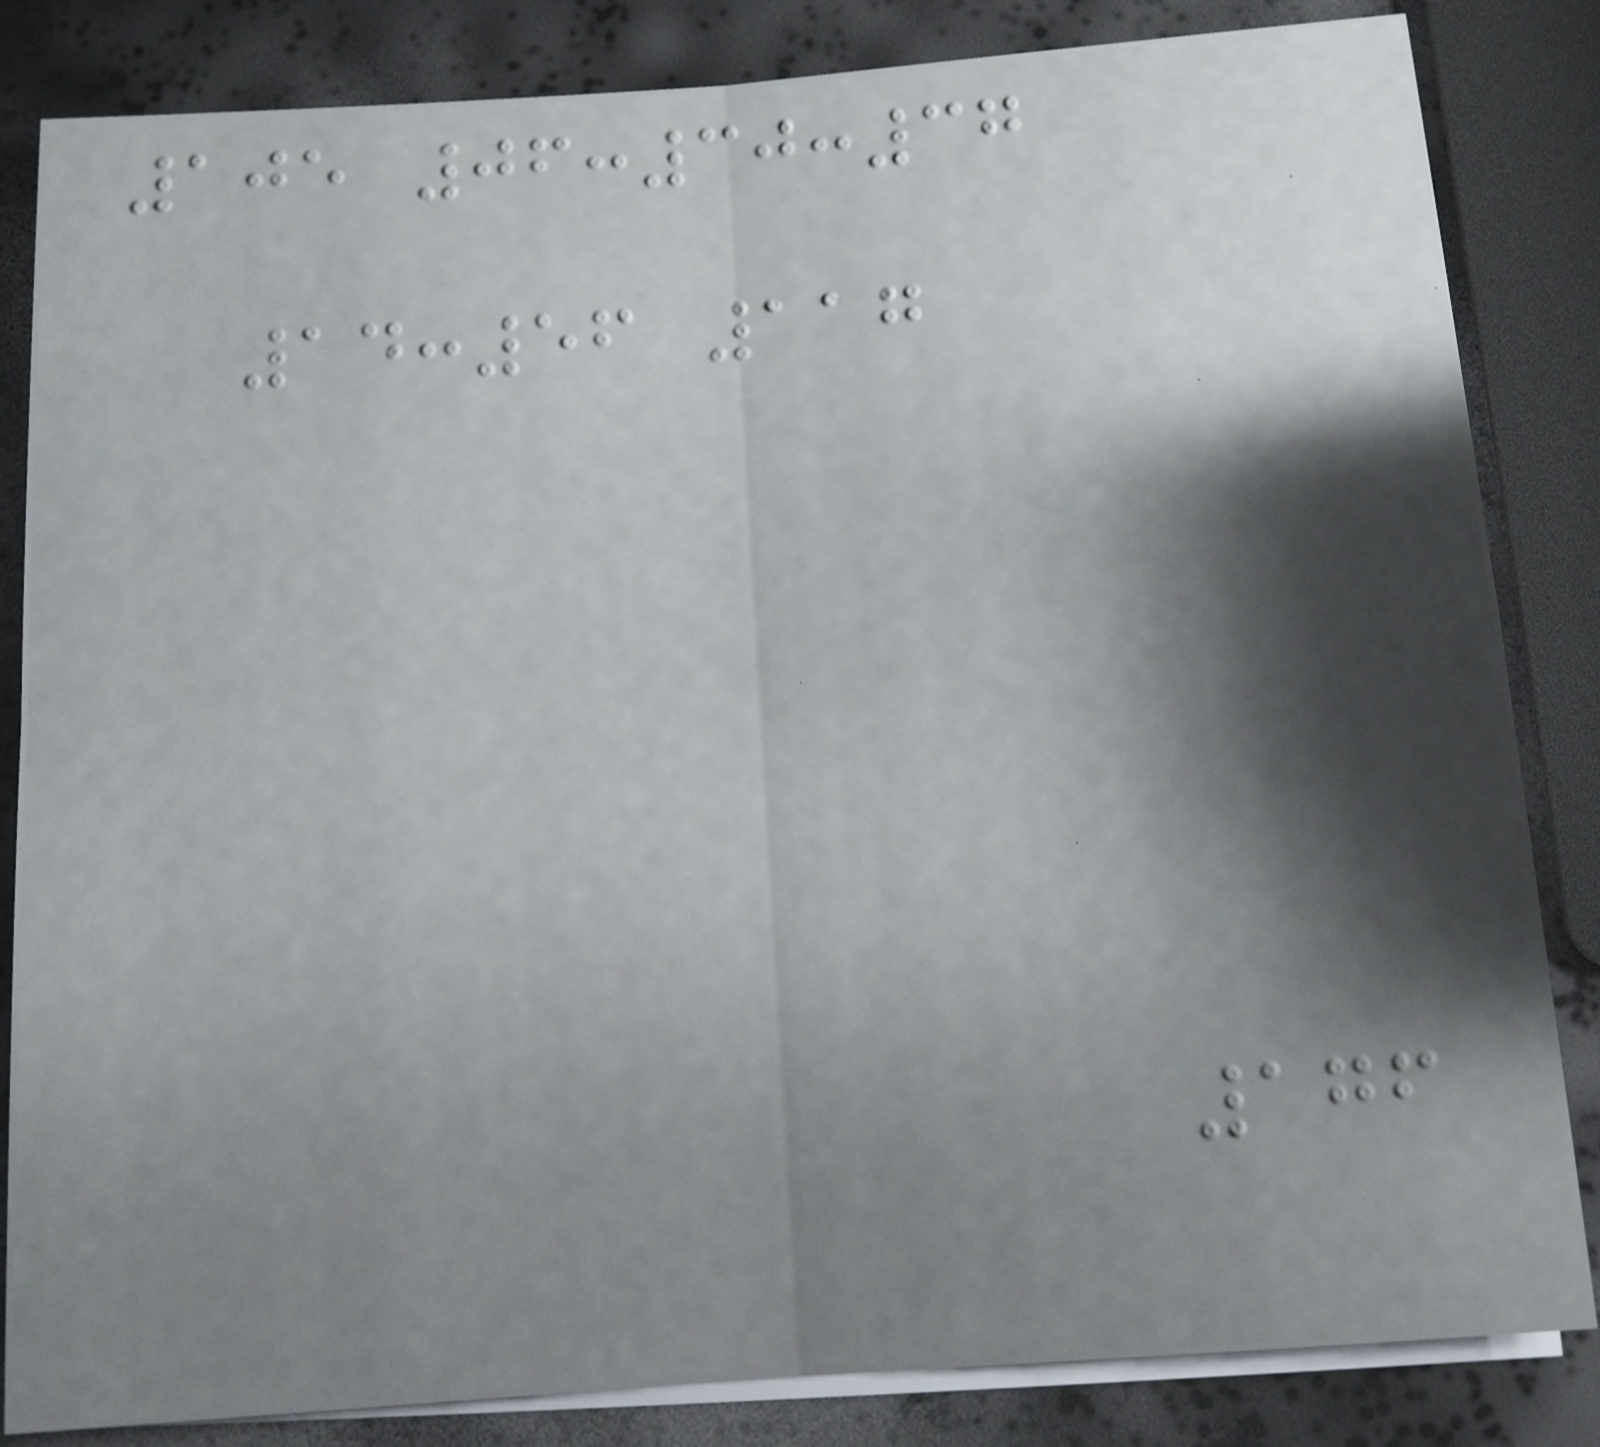105 06:30:37
14:56 117
176
